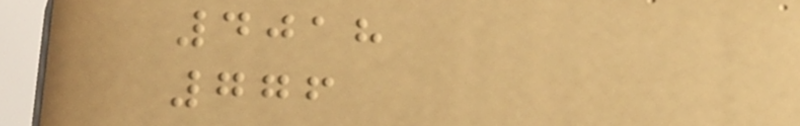4018
776
